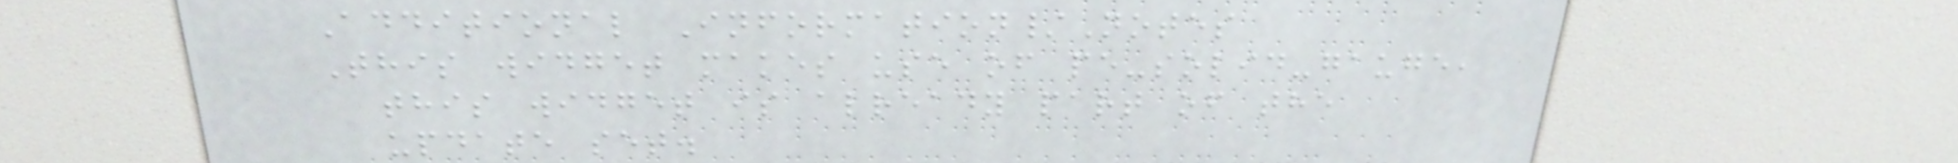Additional Information/Notes
This widget makes use of pe-solid-gauge,
this widget is already part of the
update set.
